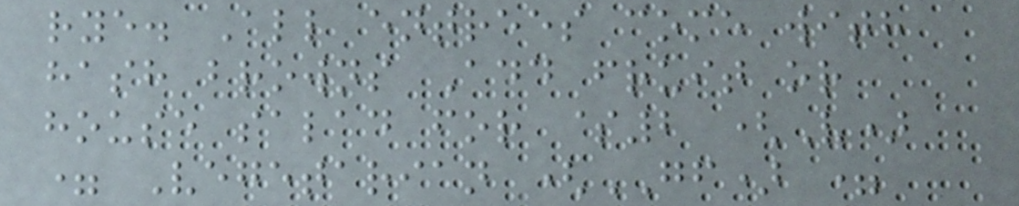rye. All entrees come with
hash browns Add fruit or
house salad for $2 (V)
= Vegetarian (GF) =
